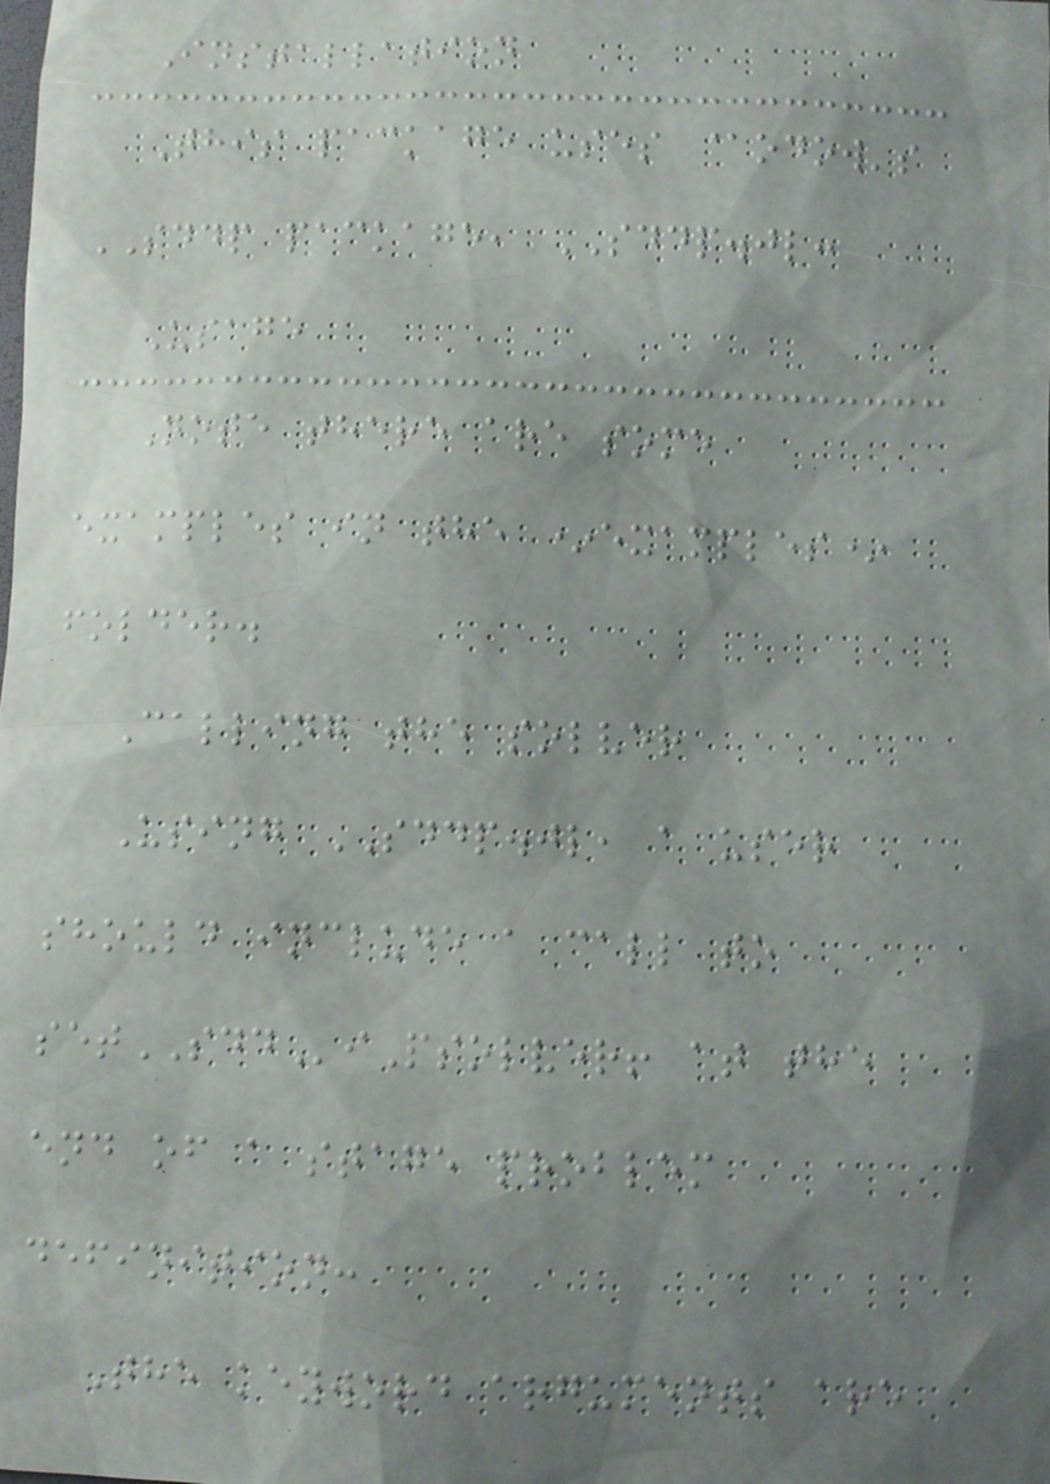Installation
This package uses @odow's
SDDP package, SDDP.jl:
Usage
Note there are some
examples in the *examples*
folder.
Calling the solver
Using SDDP.jl, a user
should include a call to
setSDDiPsolver! at the
end of a stage problem
definition:
The keyword arguments are
